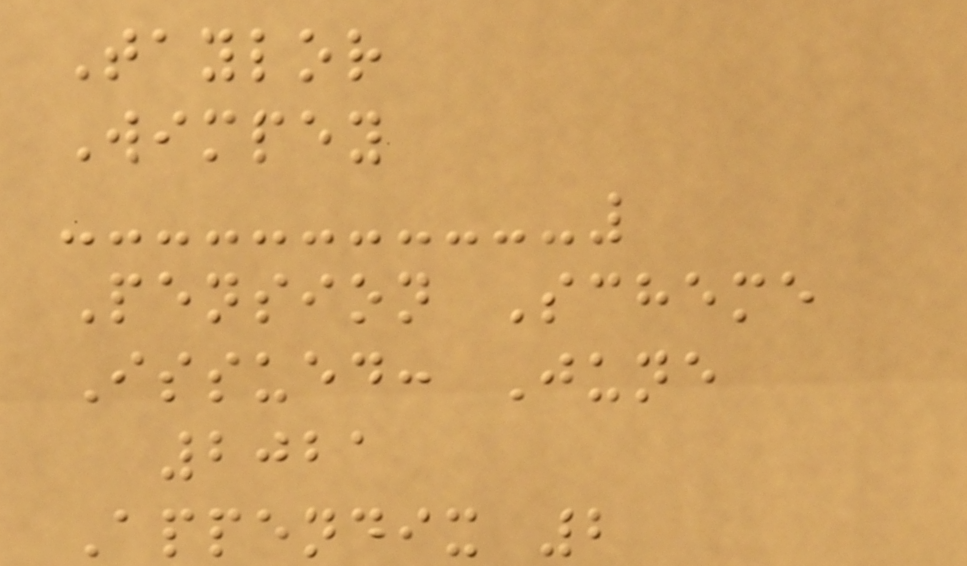Taylor
Wimpey
Pension Scheme
Issued: June
2021
Appendix 2
